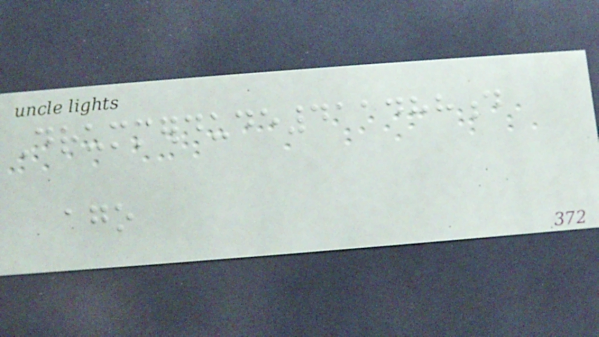Drummerdude411488d
ago
